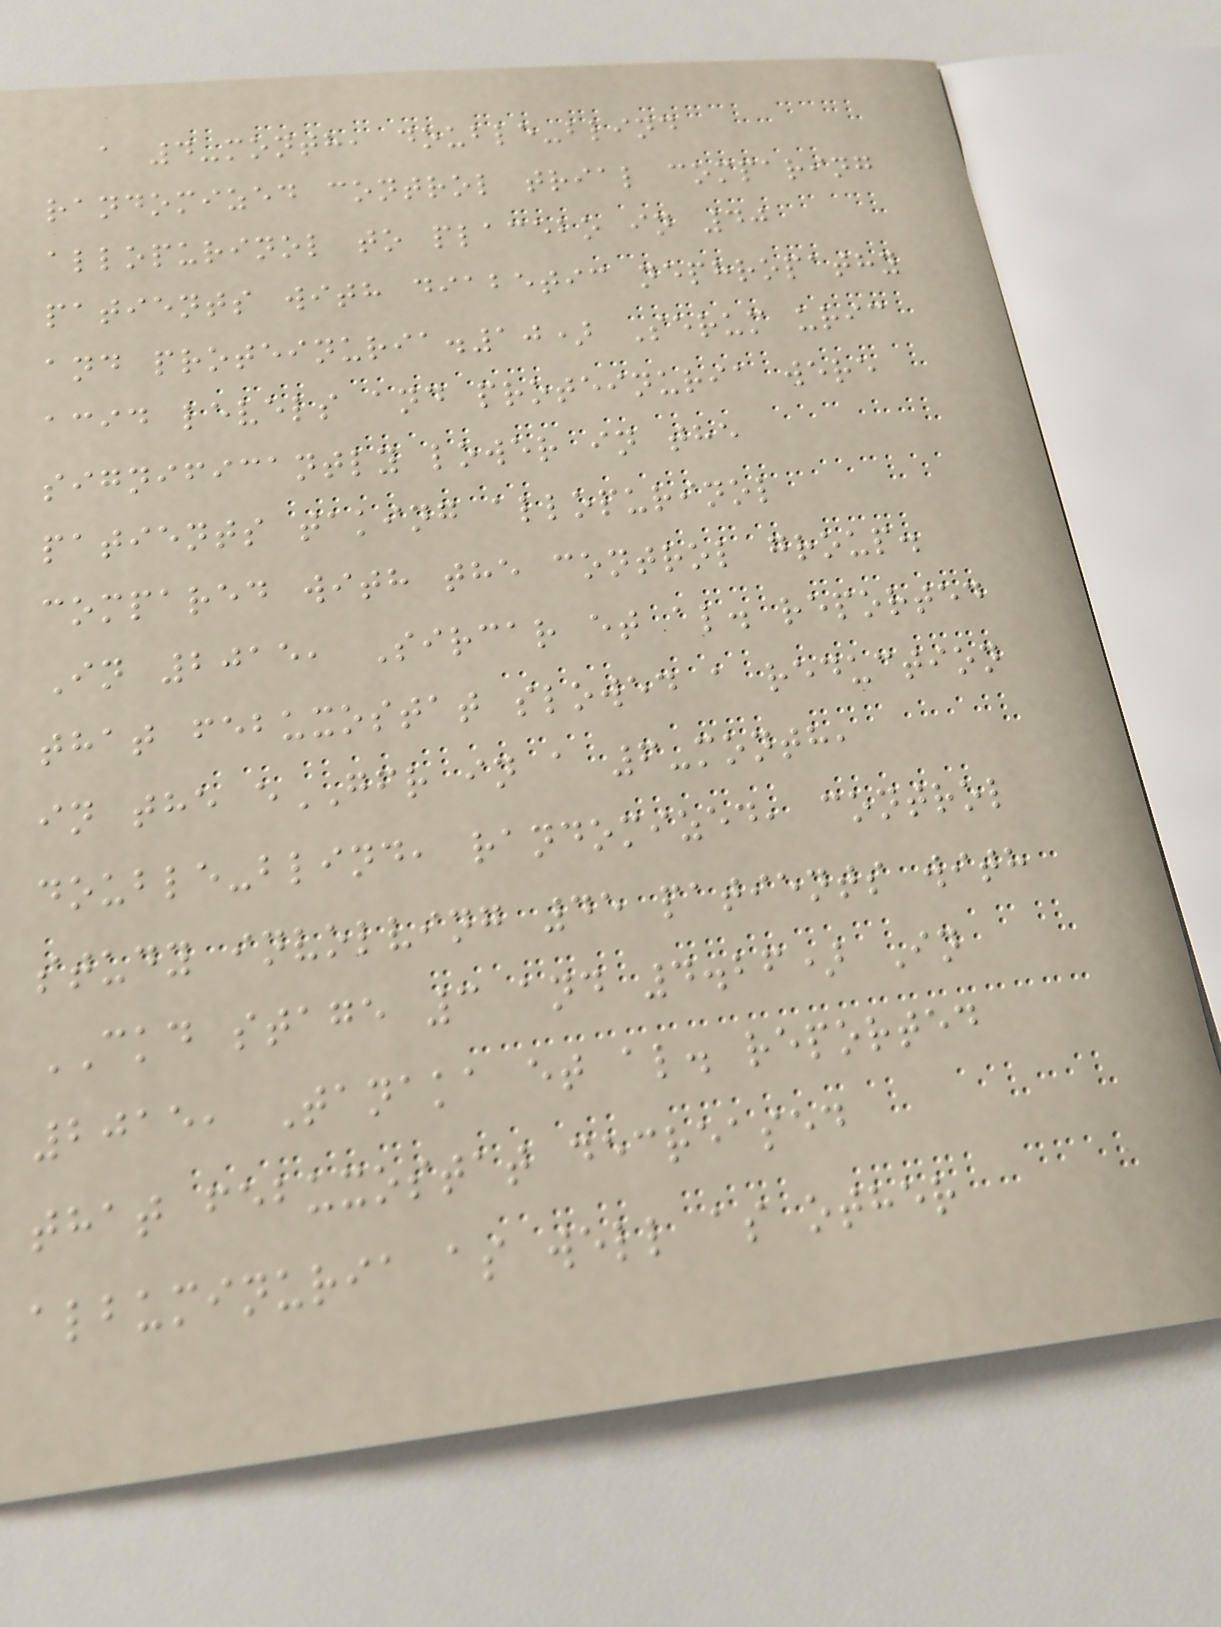a 4-month, double-blind
randomized control trial comparing
allopurinol to placebo in 40
patients with diabetic nephropathy
and proteinuria.10) Serum uric
acid levels and proteinuria were
significantly lower in the
patients taking allopurinol
compared with the control group.
In 2015, Sircar et al. reported
that febuxostat slowed a reduction
in the eGFR in a 6-month,
double-blind, randomized, control
study involving 45 patients with
CKD stage 3 and 4.26) In
2015, Tanaka et al. reported
that febuxostat decreased
albuminuria as well as other
